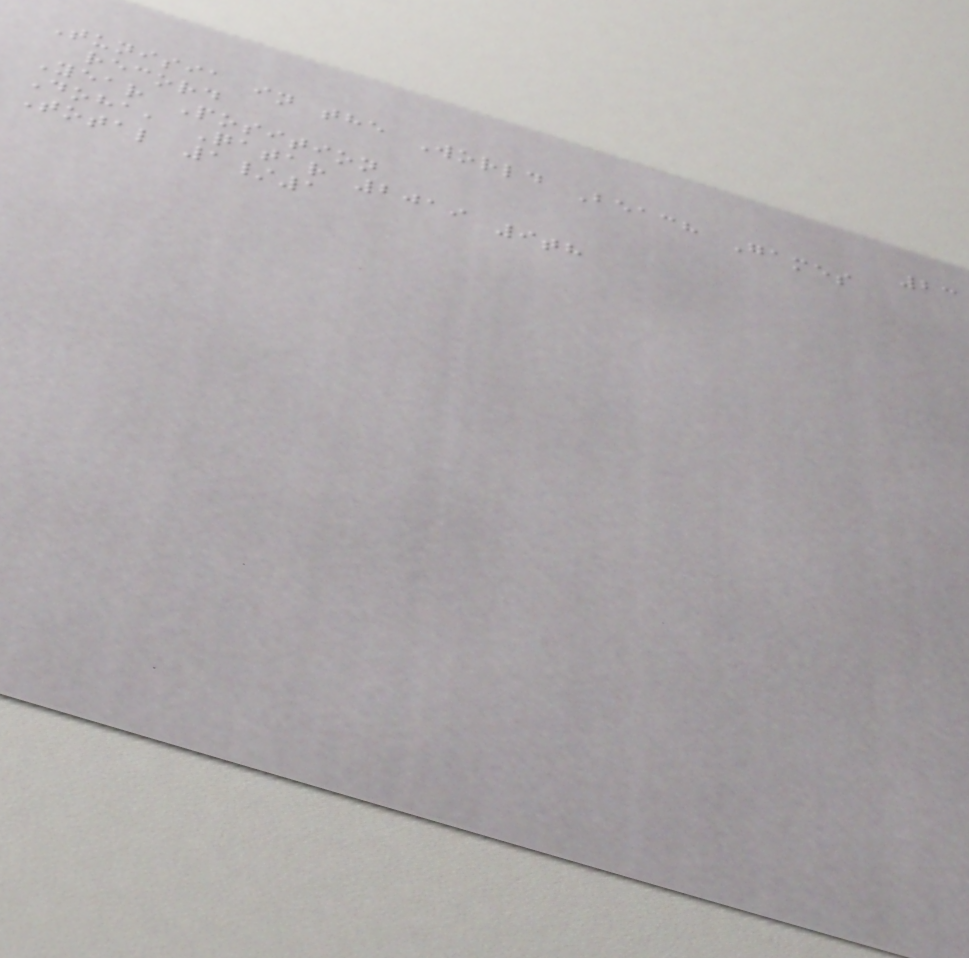23
Tunisia in the World Beach Games
record
Year Position
Doha, Qatar 2019 9th
Total 1/1
